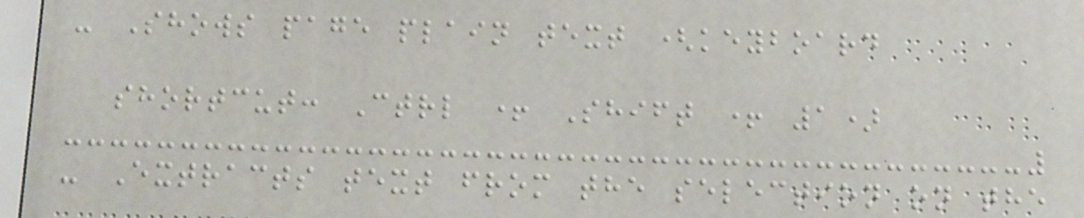- Shows page plain text (keyboard
shortcut: Ctrl + Shift + 1)
- Extracts text from the selection on the
